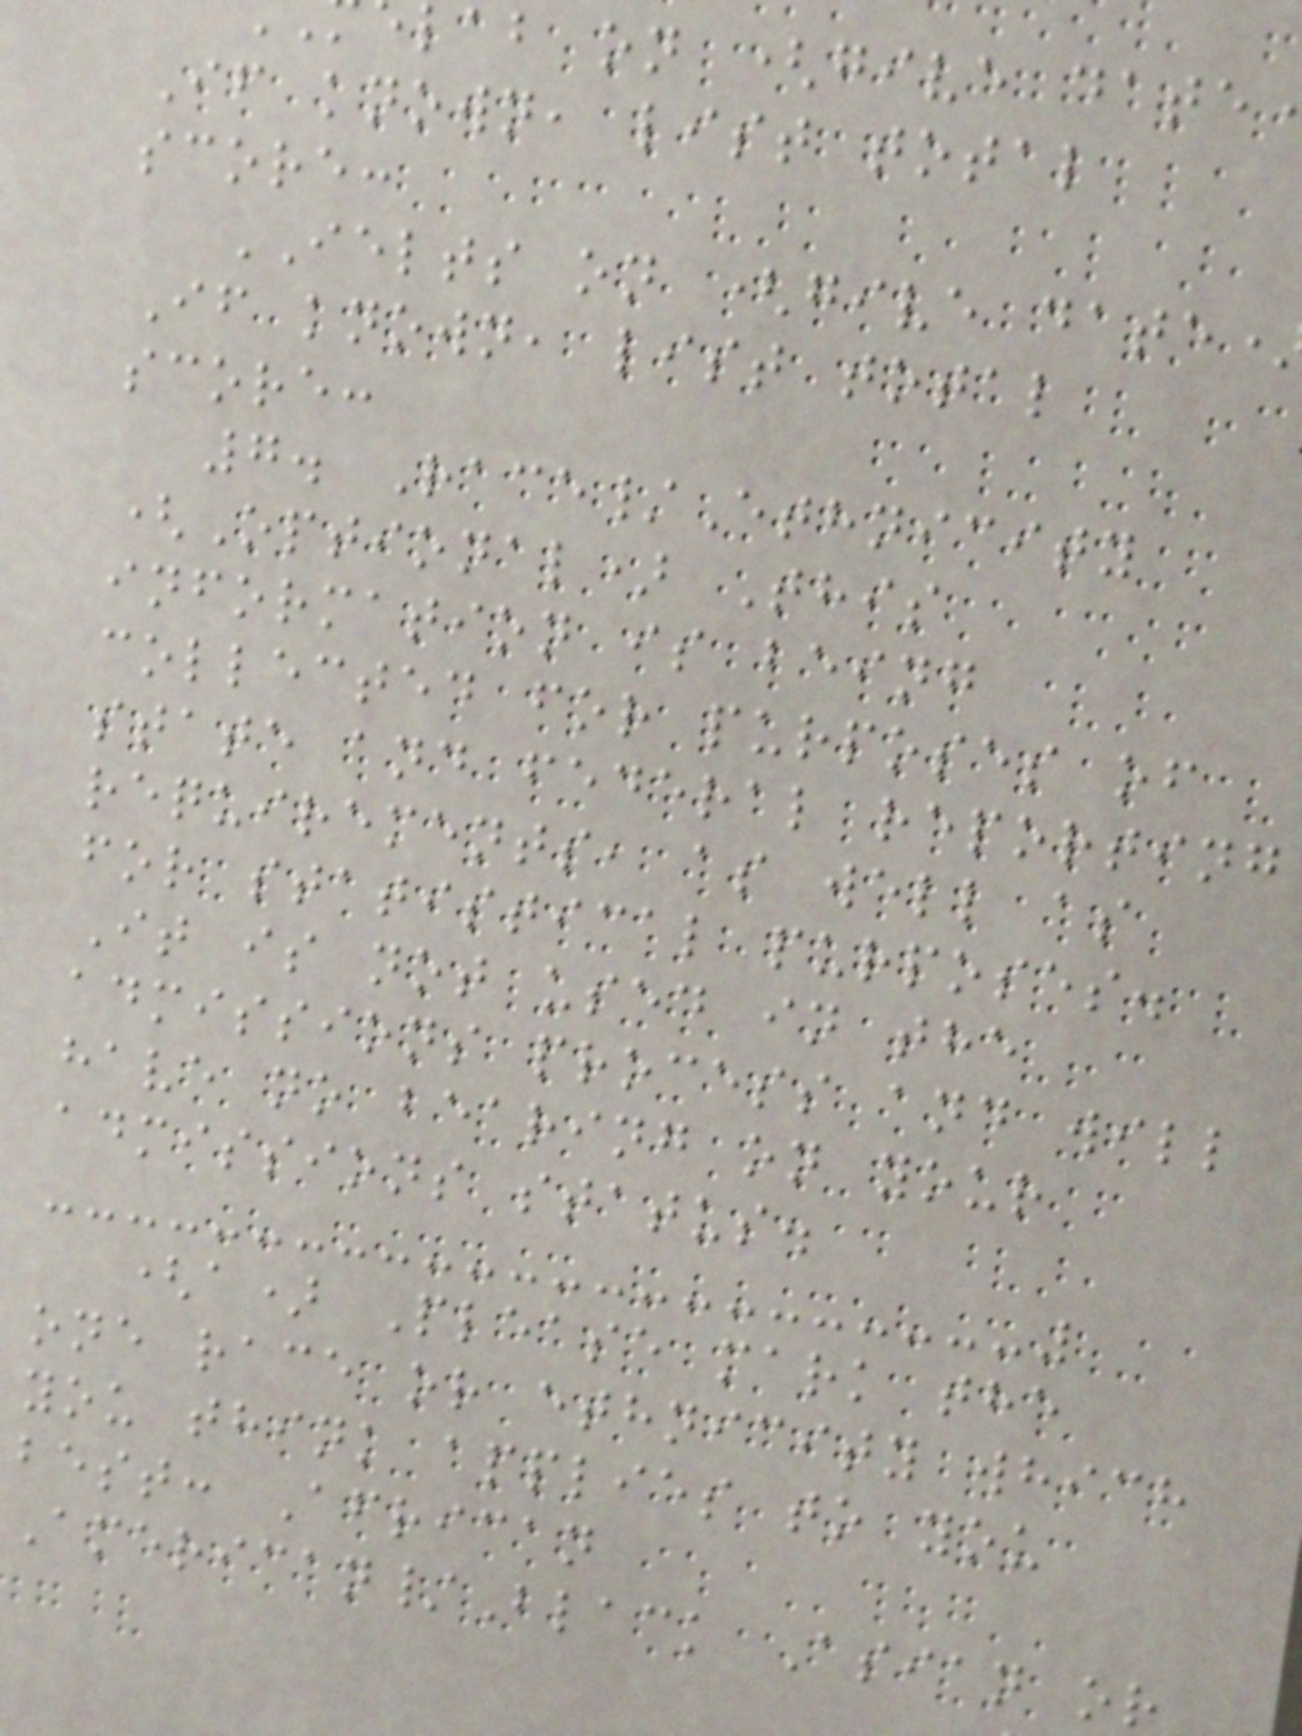lab on (give date
If known, list total
score:
IELTS on (give date
If known, list total
score:
7. Race/Ethnicity
(Optional) This
information is being
collected for purposes of
state and federal reporting
requirements, as well as
for statistical purposes.
It is not used in the
admissions process and will
have no bearing on your
admissions status.
(a) Please mark the
one race or ethnicity which
you think applies to you
best: African
American/Black Asian or
